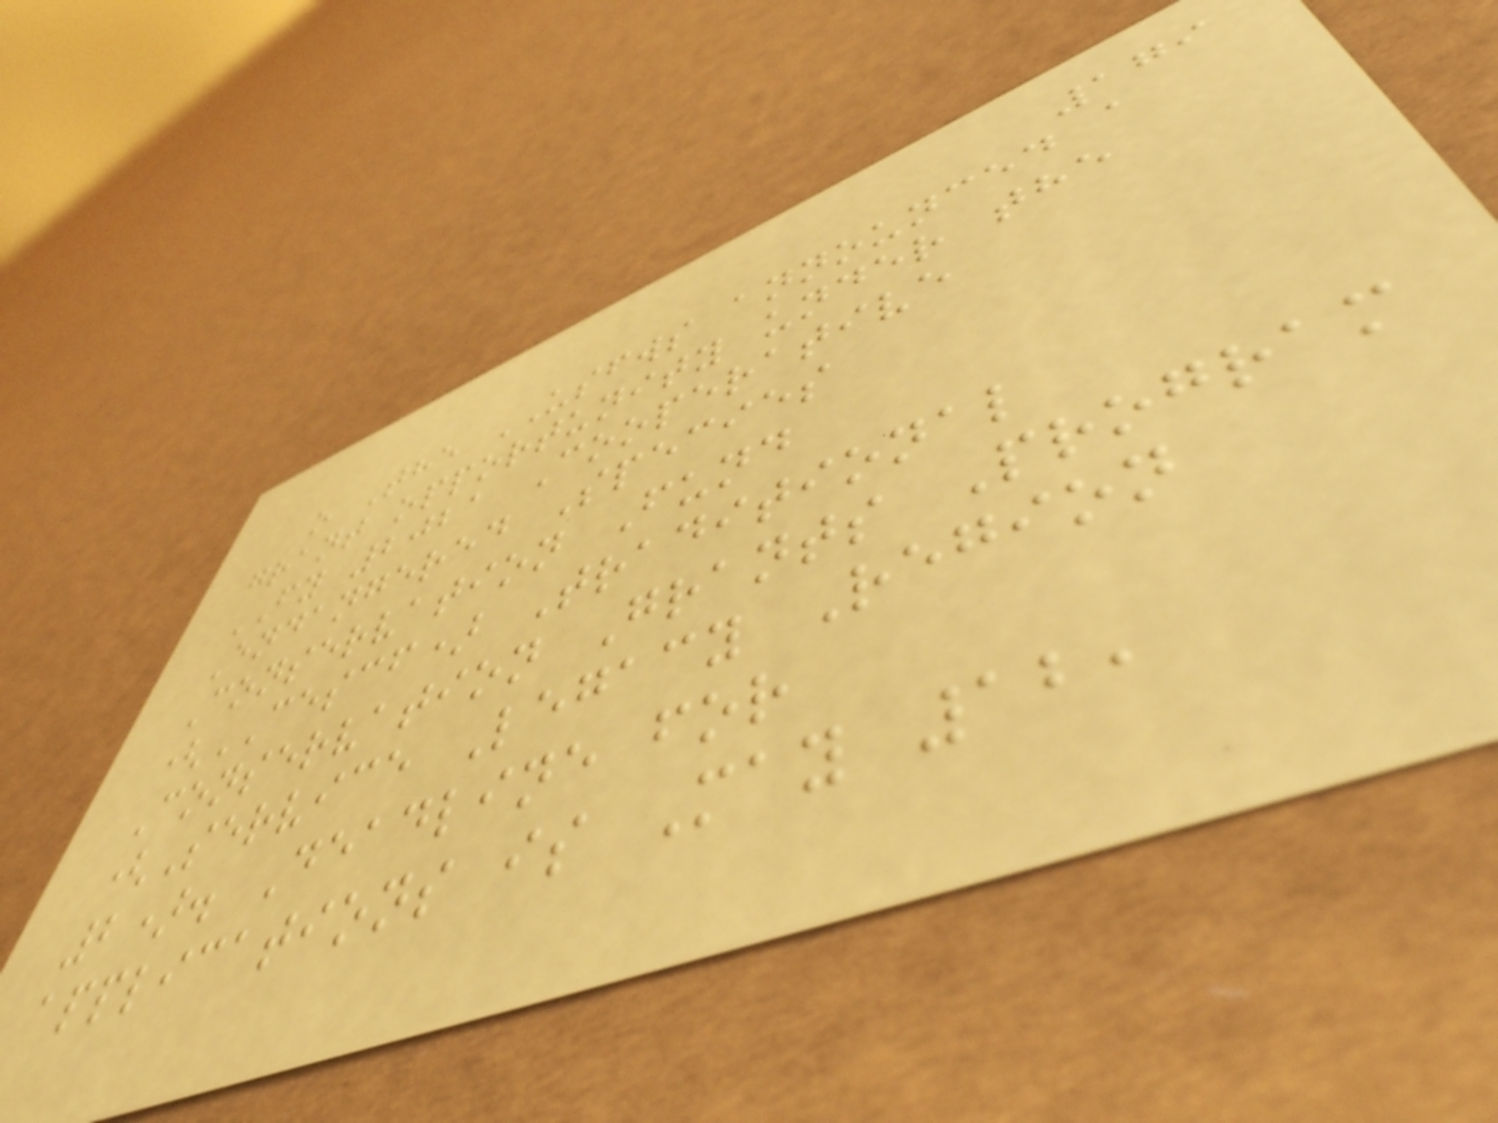179
o The USFWS announced a
grant opportunity under the
FY 2021 Cooperative
Endangered Species
Conservation Fund
(CESCF) Traditional
Conservation Grants Program
(Service Legacy Region
2). Deadline for
applications is May 12,
